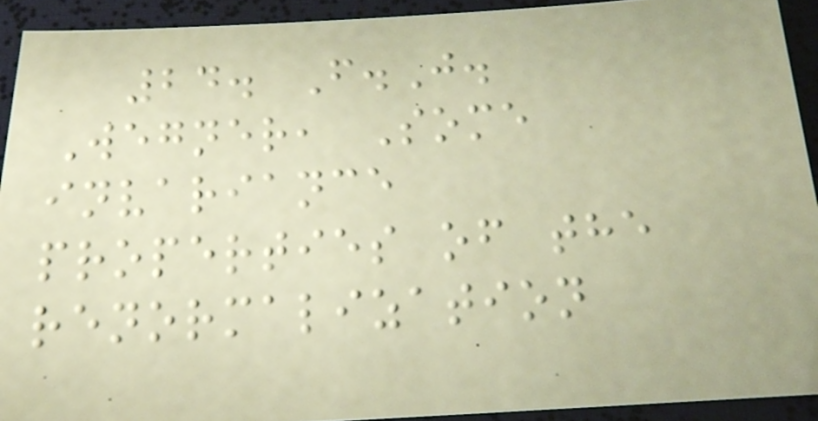24. F.J.
Wegner, Some
invariance
properties of the
renormalization
